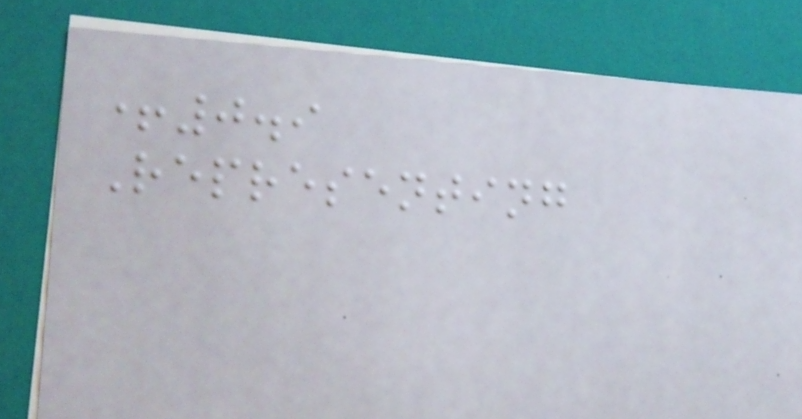+0.9
Representing
